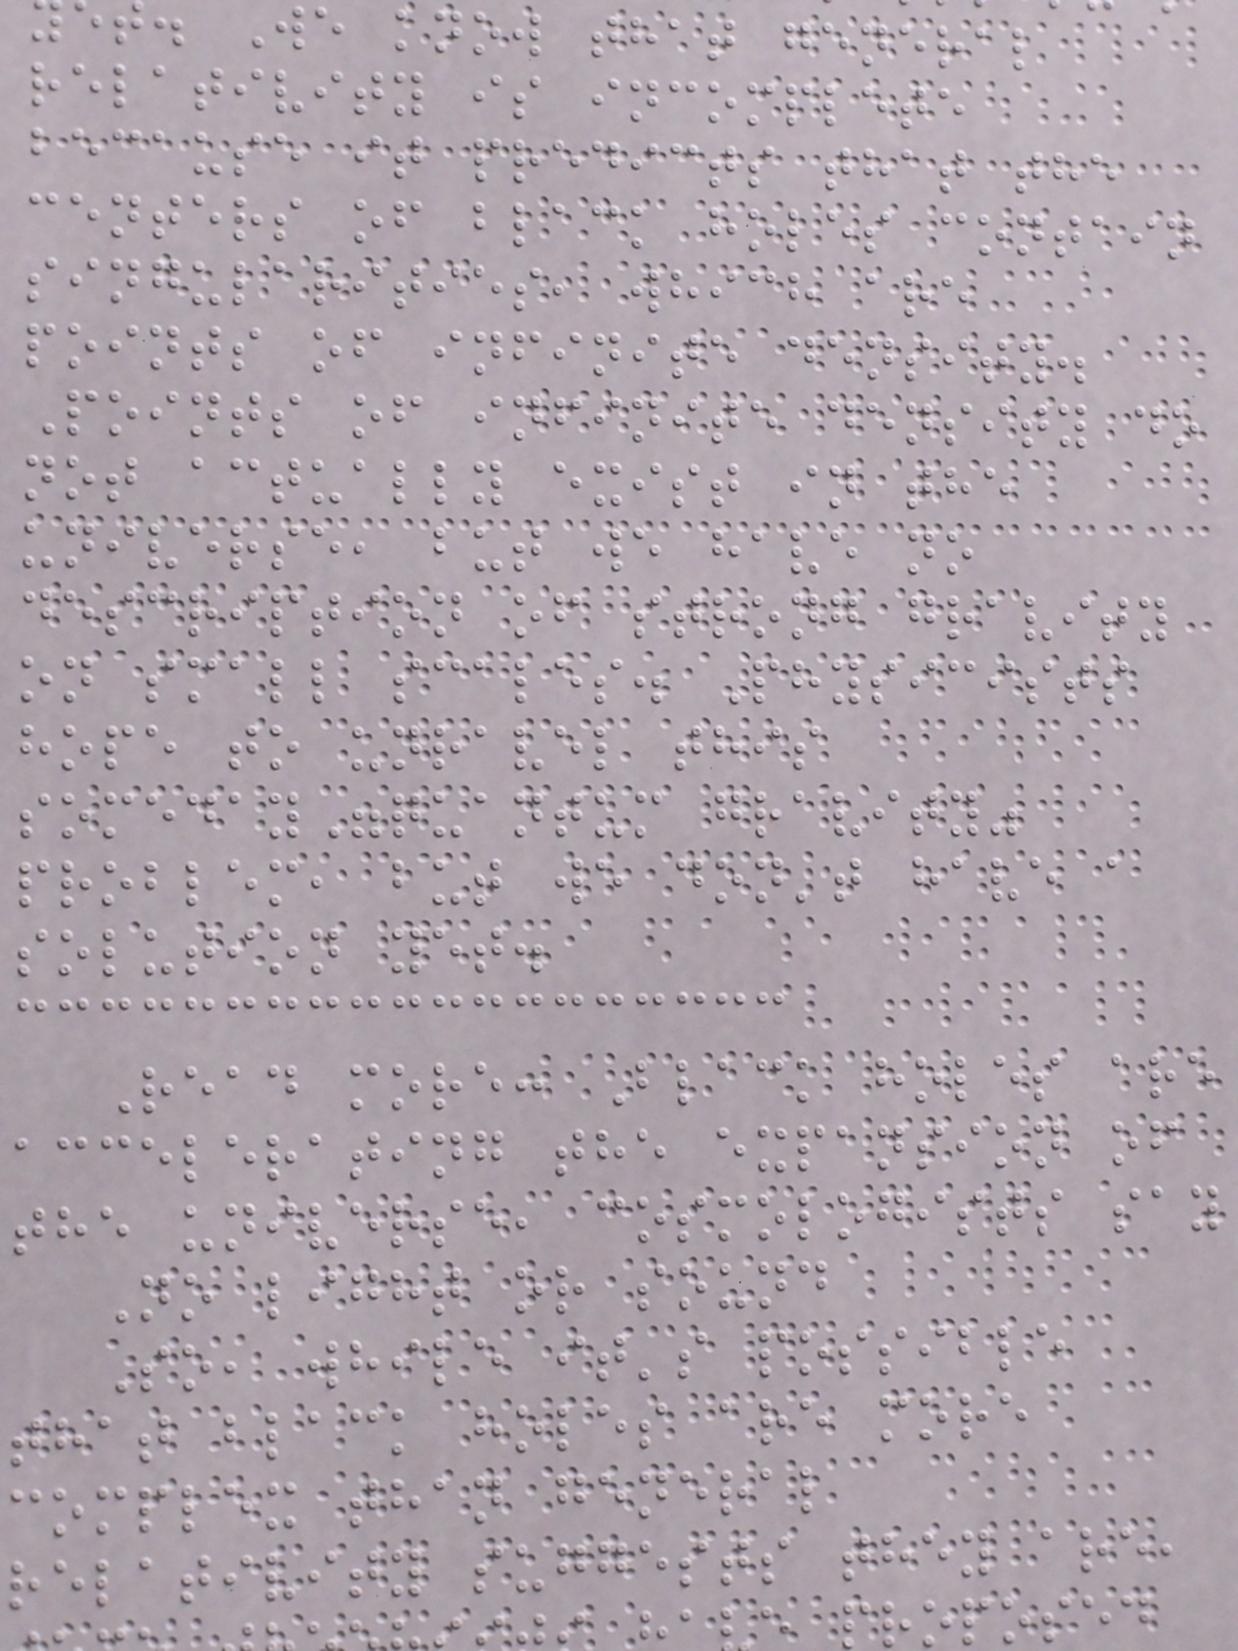. We know that general
relativity is incomplete
because it predicts that the
centers of black holes contain
singularities, which are
points of infinite density.
Points of infinite density do
not actually exist in the
universe, but we have no
description of strong gravity
on small scales. Physicists
hope to unravel this
someday"quantum gravity"
problem, but we don't have a
solution yet.
Read more: Black holes are
accelerating the expansion of
the universe, cosmologists say
No light or sound
So, while it's possible
that black holes are more
complex than general
relativity suggests they are,
proposed
